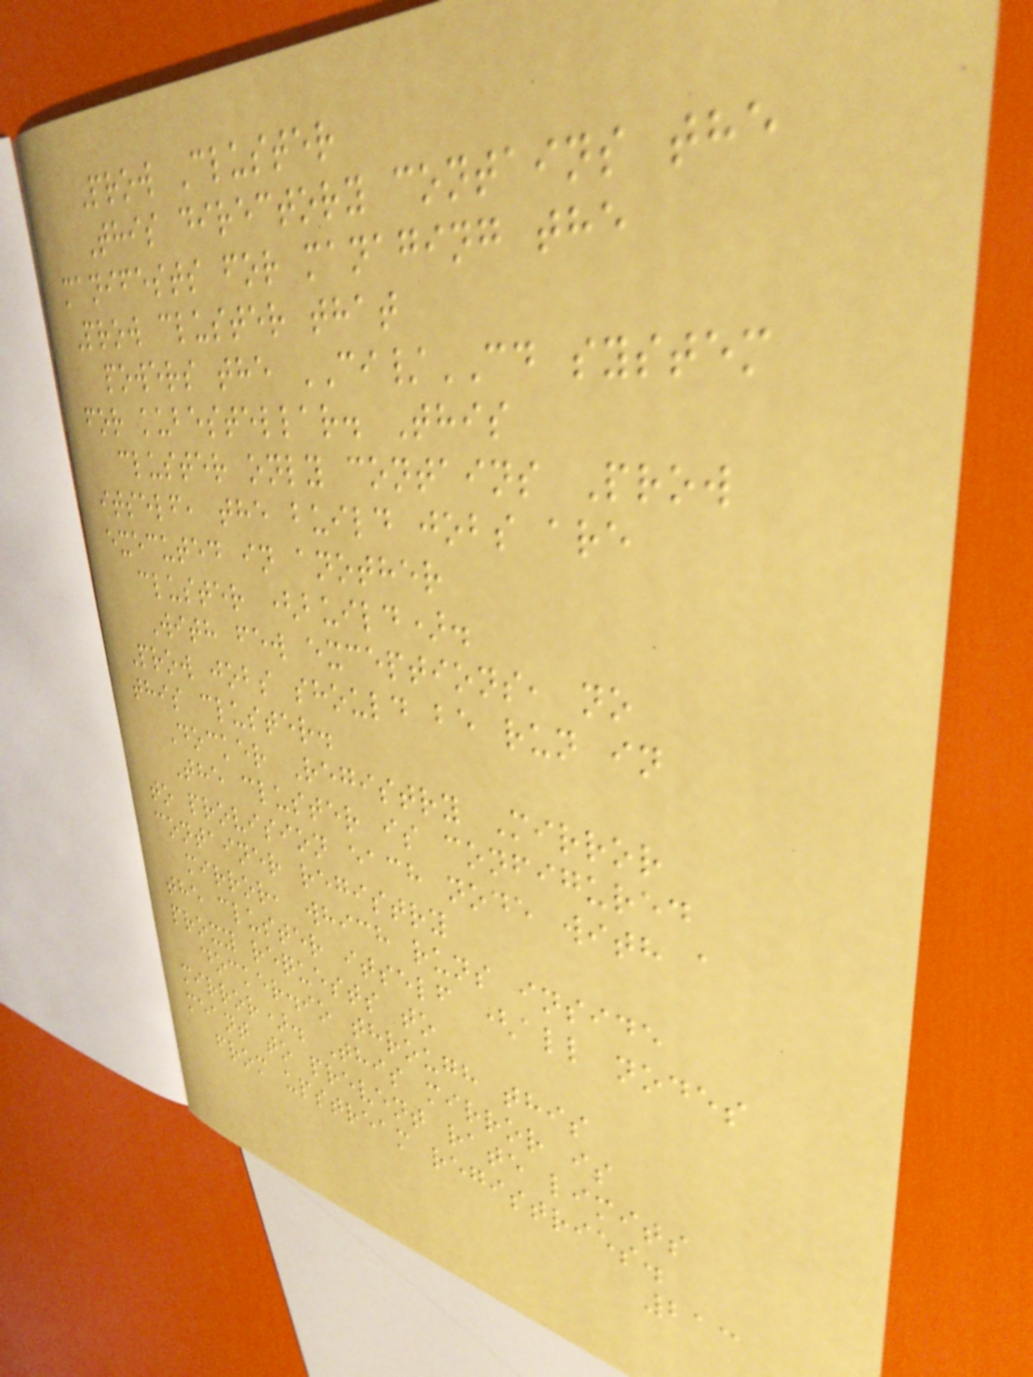Prow Cluster
This directory contains the
manifests for managing the
Prow cluster that
powers the CI/CD system
for kubestellar. This
cluster only contains Prow
itself, the build jobs are
executed in another
cluster (build).
With few exceptions, no
Prow jobs should be run in
this cluster.
Docker Registry Mirror
The cluster is configured
to provision each node with a
container registry
mirror, which runs inside
the cluster itself (all nodes
proxy requests to
docker.io through this
mirror). This mirror is
meant to prevent rate limits
from upstream registries.
213
